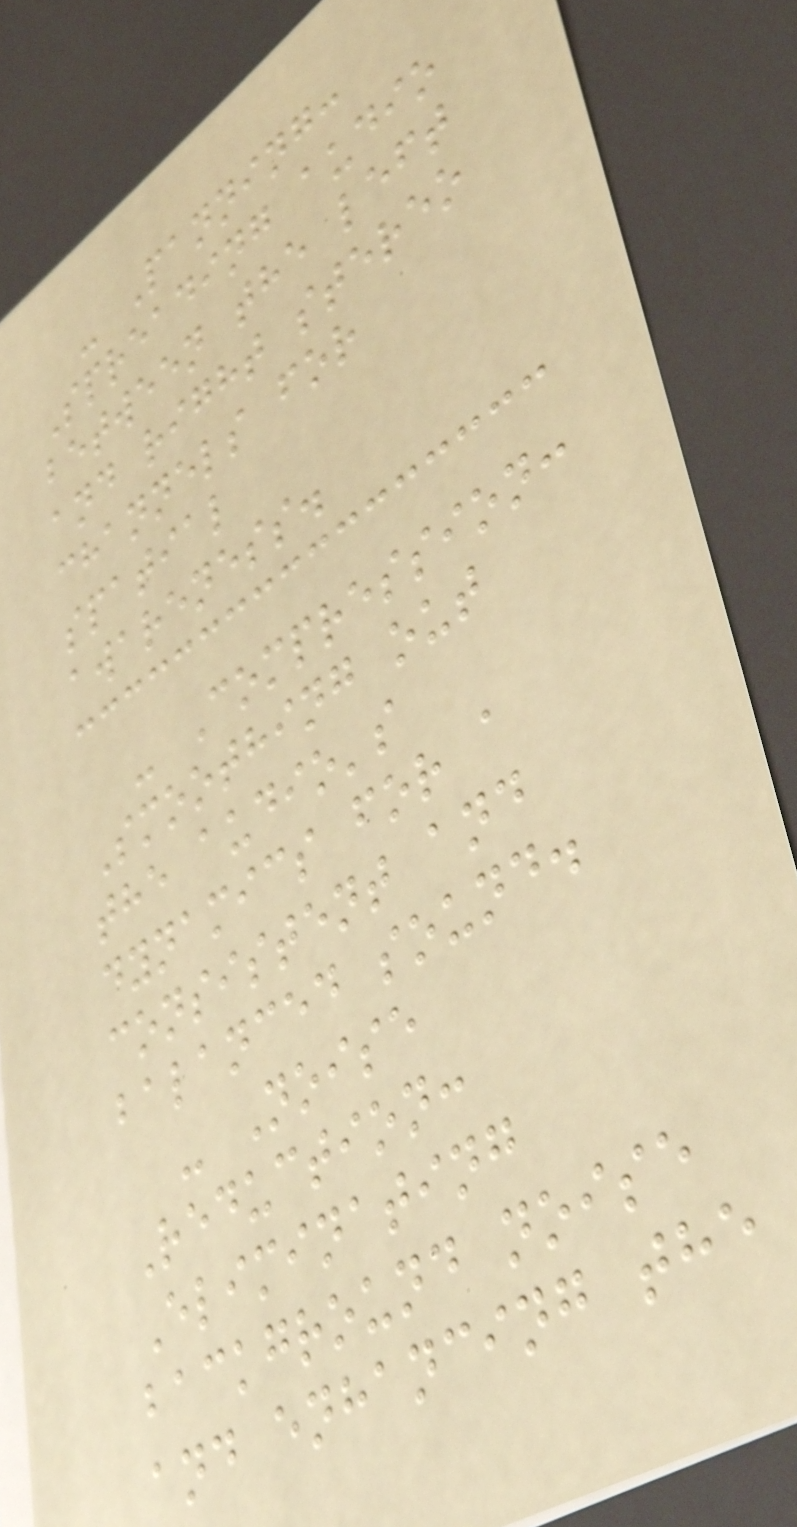- Panning:
Spreading audio
between the left
and right stereo
channels for
spatial
awareness.
- Compression:
Smoothing out
the audio's
dynamics for a
consistent and
balanced sound.
- Noise
Reduction:
Eliminating
background noise
and enhancing the
